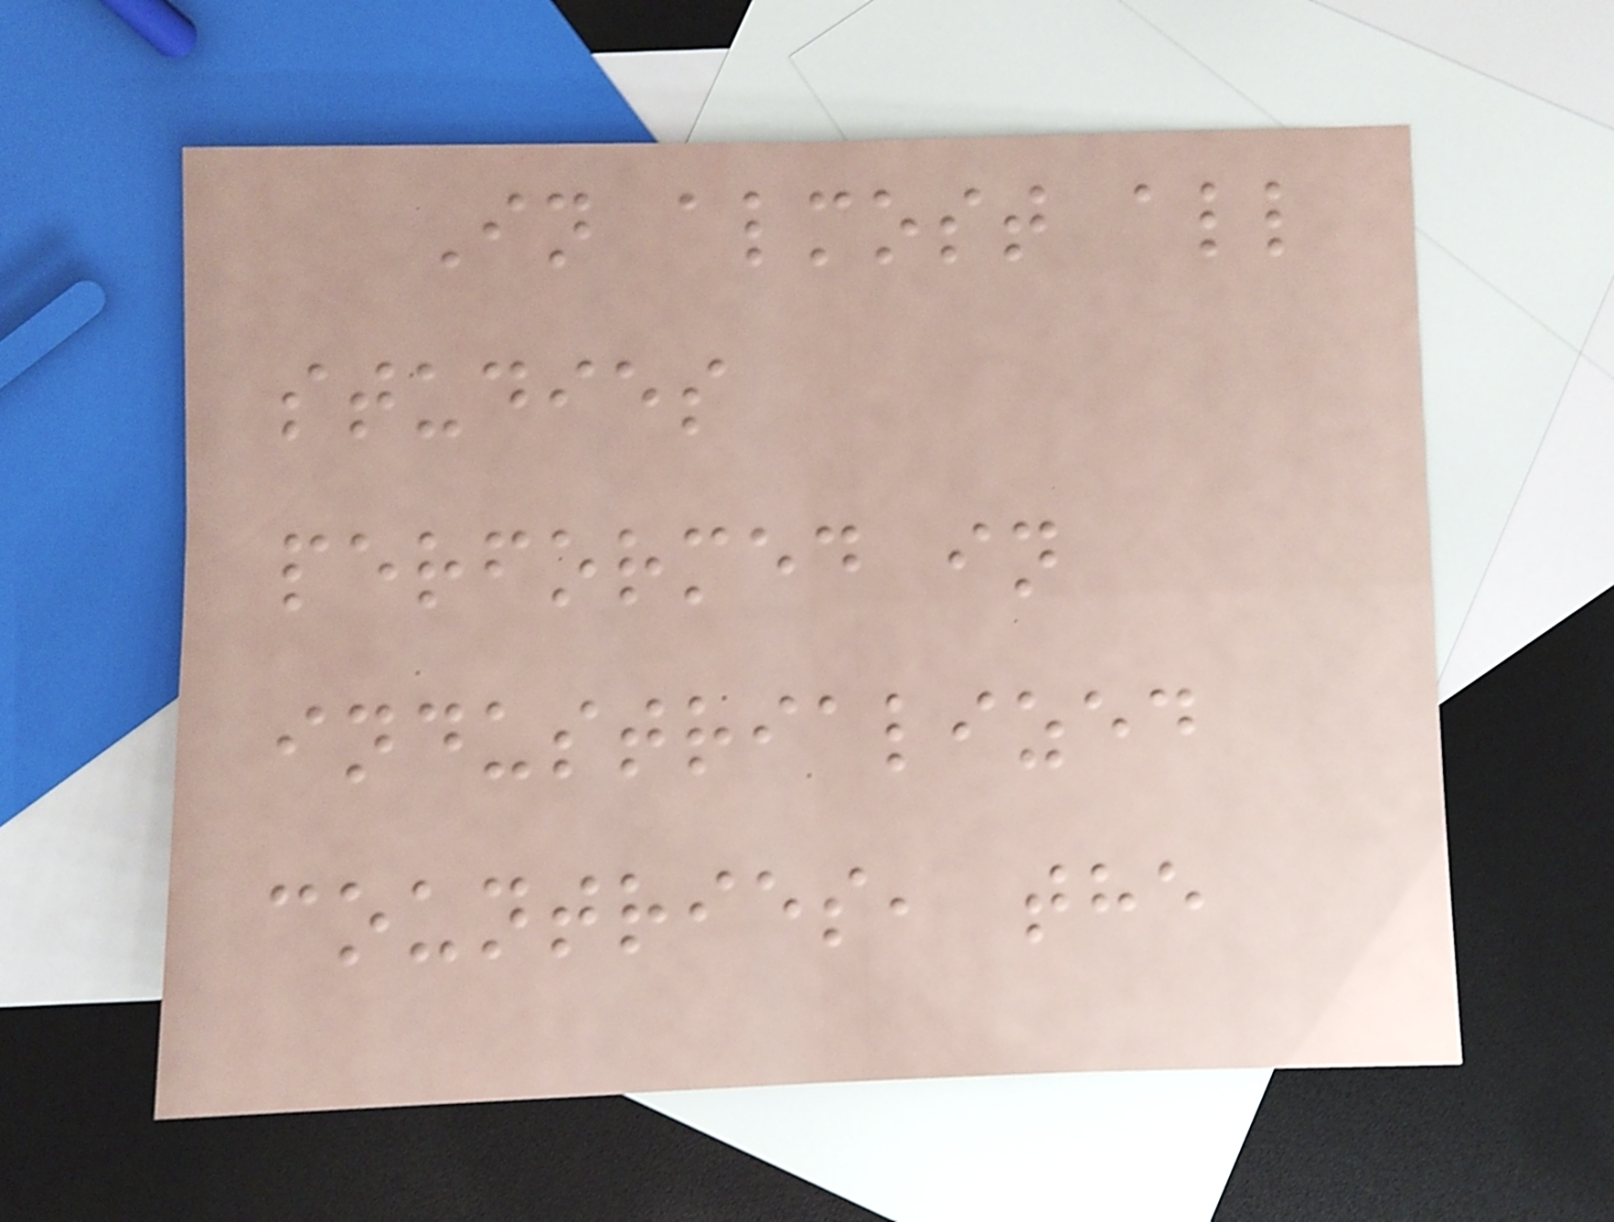In almost all
studies
performed in
industrialized
countries, the
